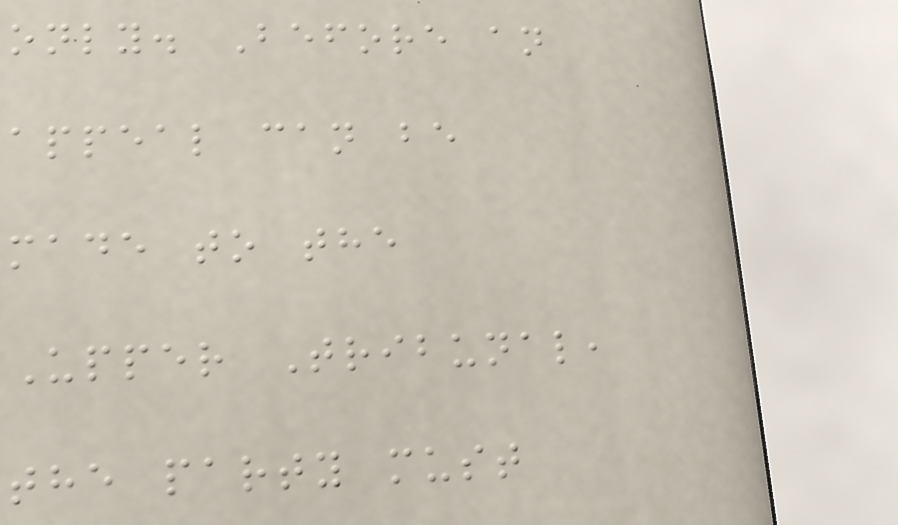only. Before an
appeal can be
made to the
Upper Tribunal,
the party must
